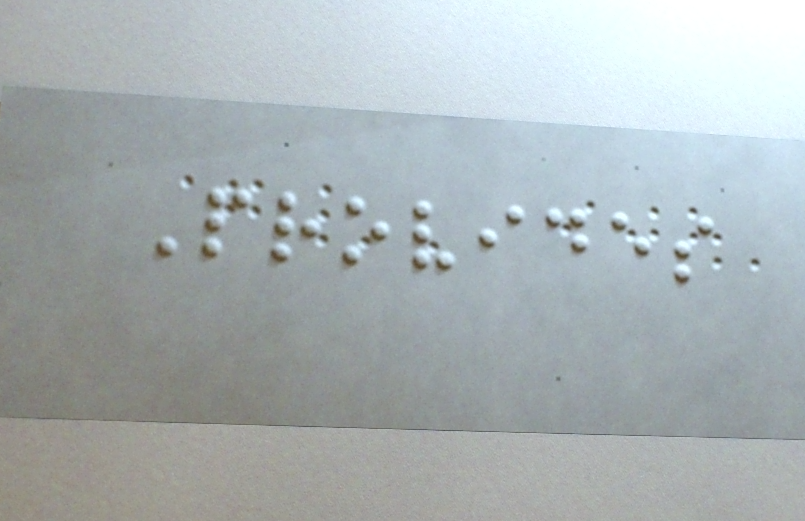Provides
